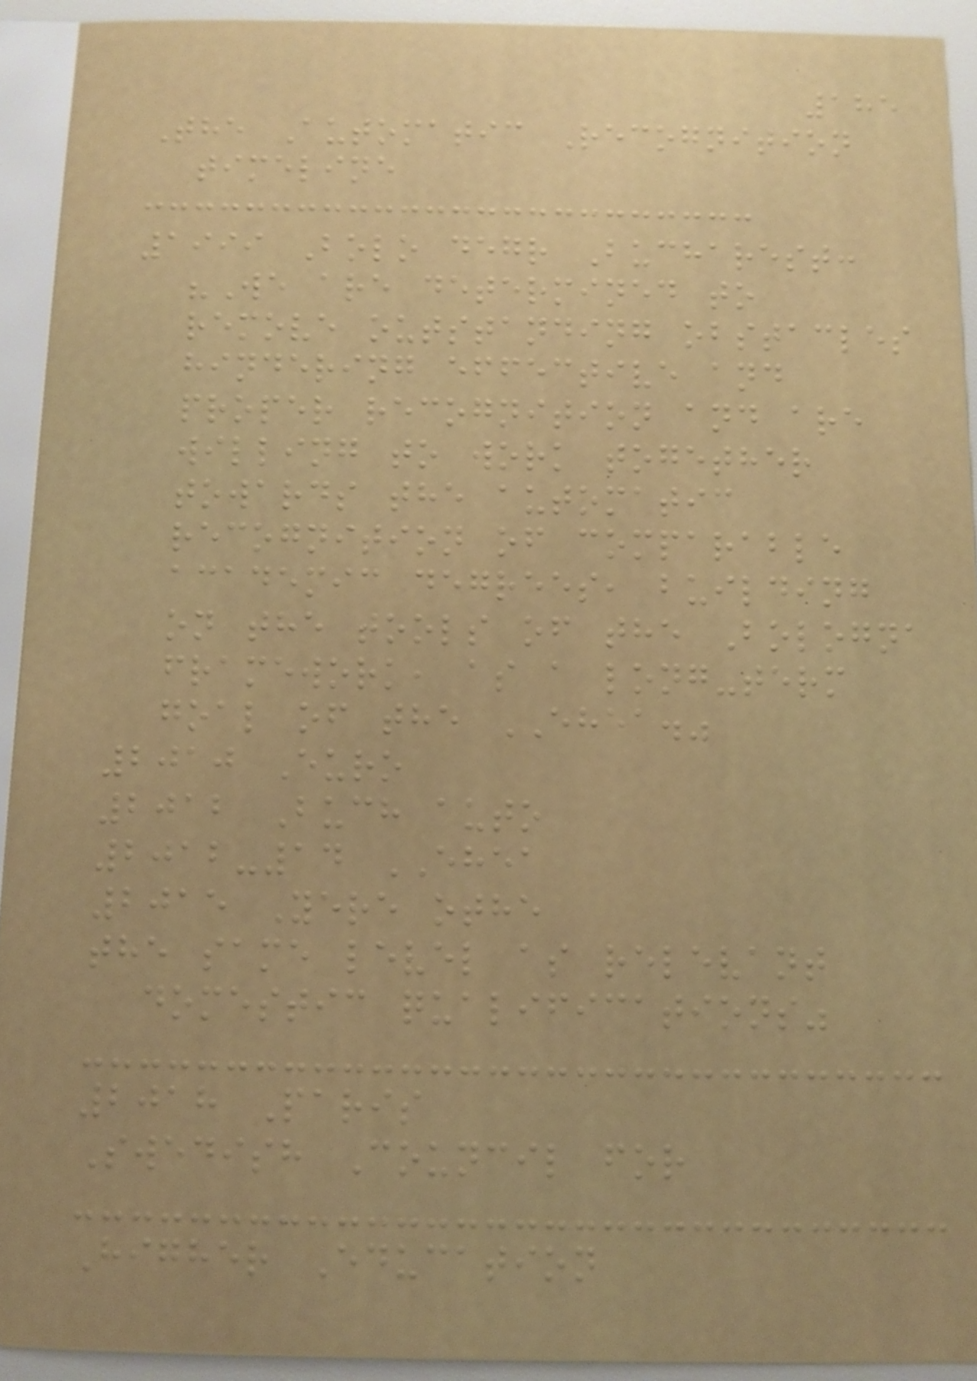185
The Automatic Recognition
timeline
1999 Bolo degr Bucharest:
"We are determined to
remove outstanding obstacles
hindering effective and
proper recognition and are
willing to work together
towards the automatic
recognition of comparable
academic degrees, building
on the tools of the Bologna
framework, as a long-term
goal of the EHEA."
2010 Euro
2012 Buch auto
2012-14 EHEA
2015 Yere othe
the same level as relevant
domestic qualifications"
2018 Paris
Swedish Council for
Higher Education
